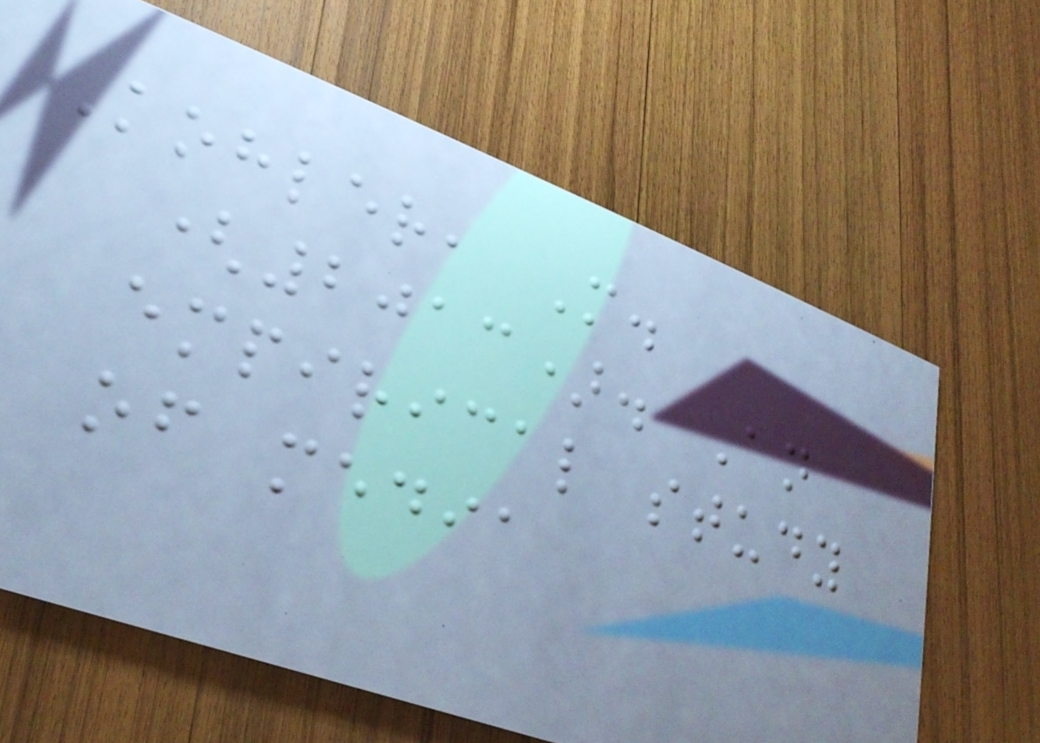Kohler, M.
(2013). An
empirical study
of media
